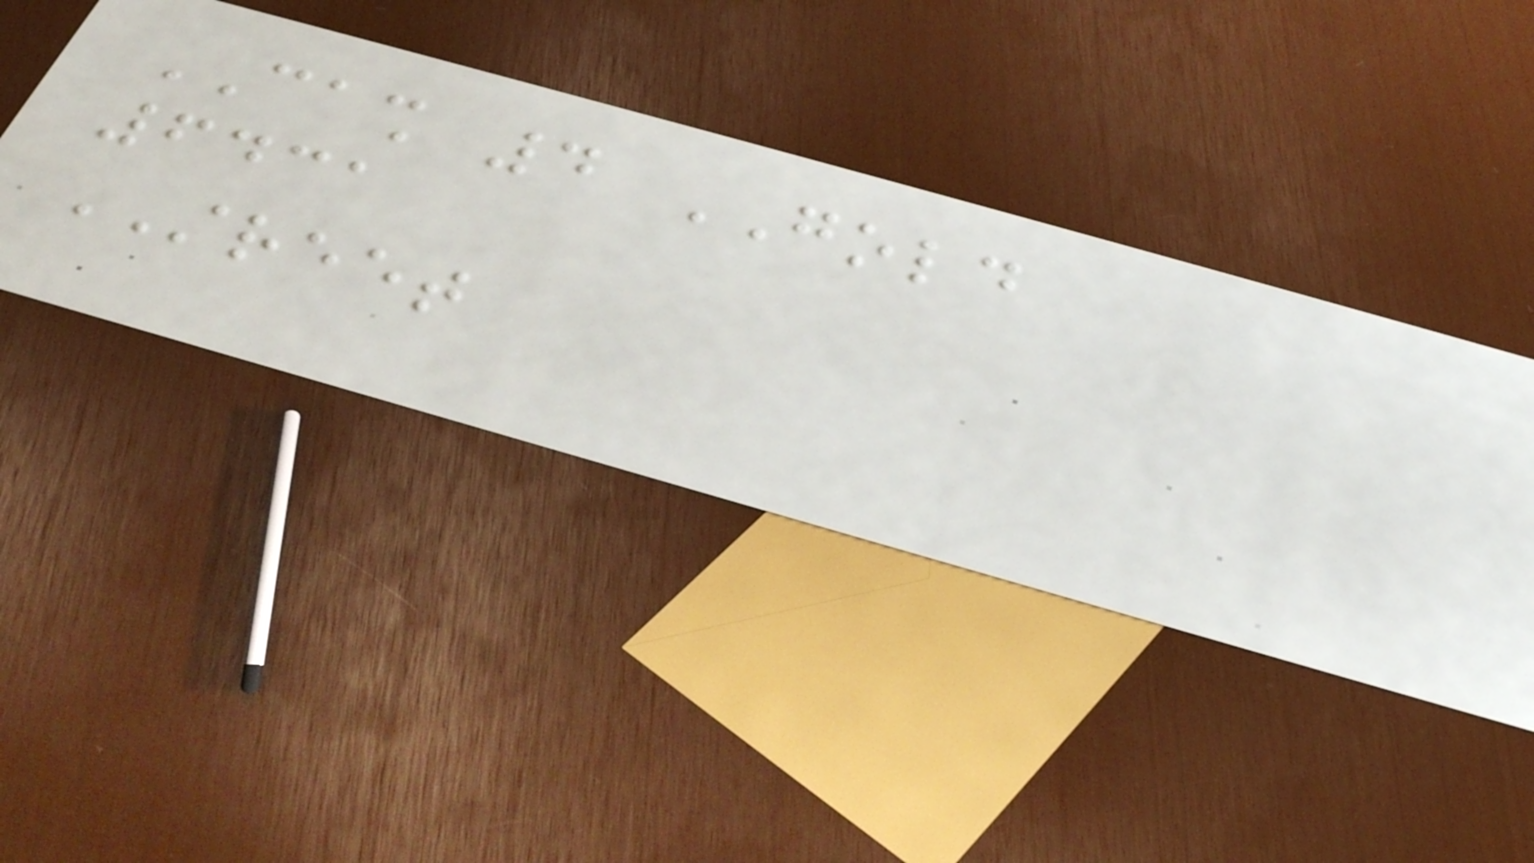CASH 4 GOLD
6431
STREET
